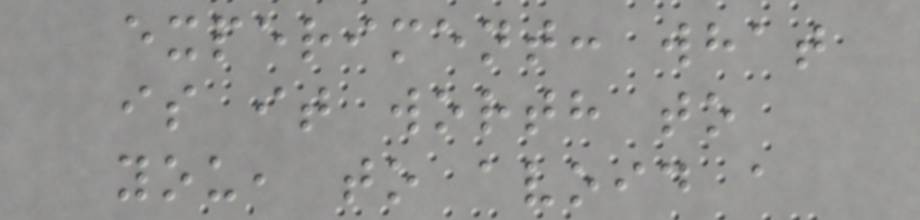experiment: what
is it worth to
you, to avoid a
